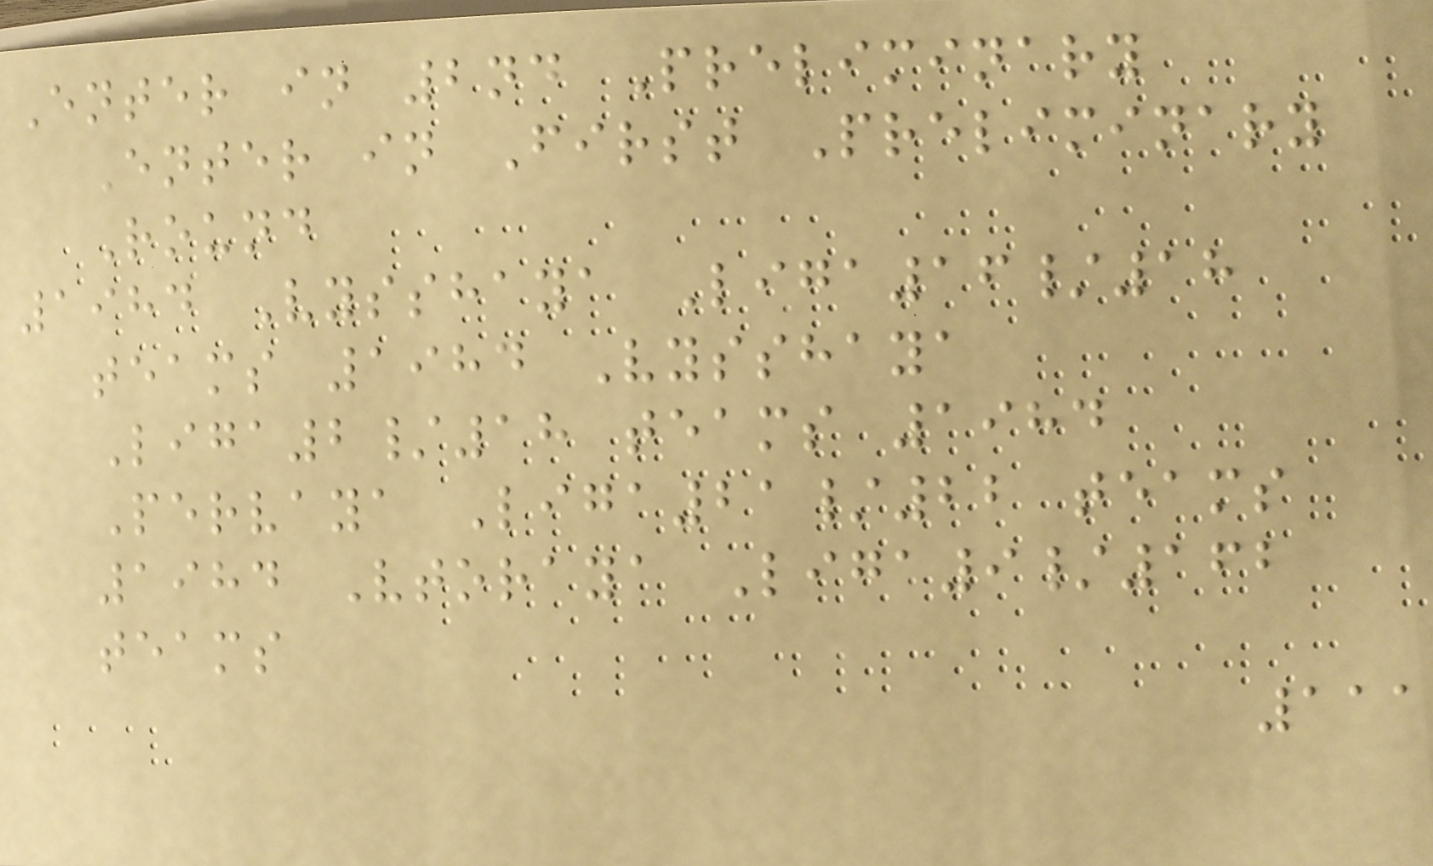Enter in 2nd Preliminary
Enter in First Preliminary
Round
1984 Vysshaya Liga16/18
teams 1984 Vysshaya
Liga2/18 teams 1984
Pervaya Liga21/22 teams
1984 Vtoraya Liga9/162
teams
111
